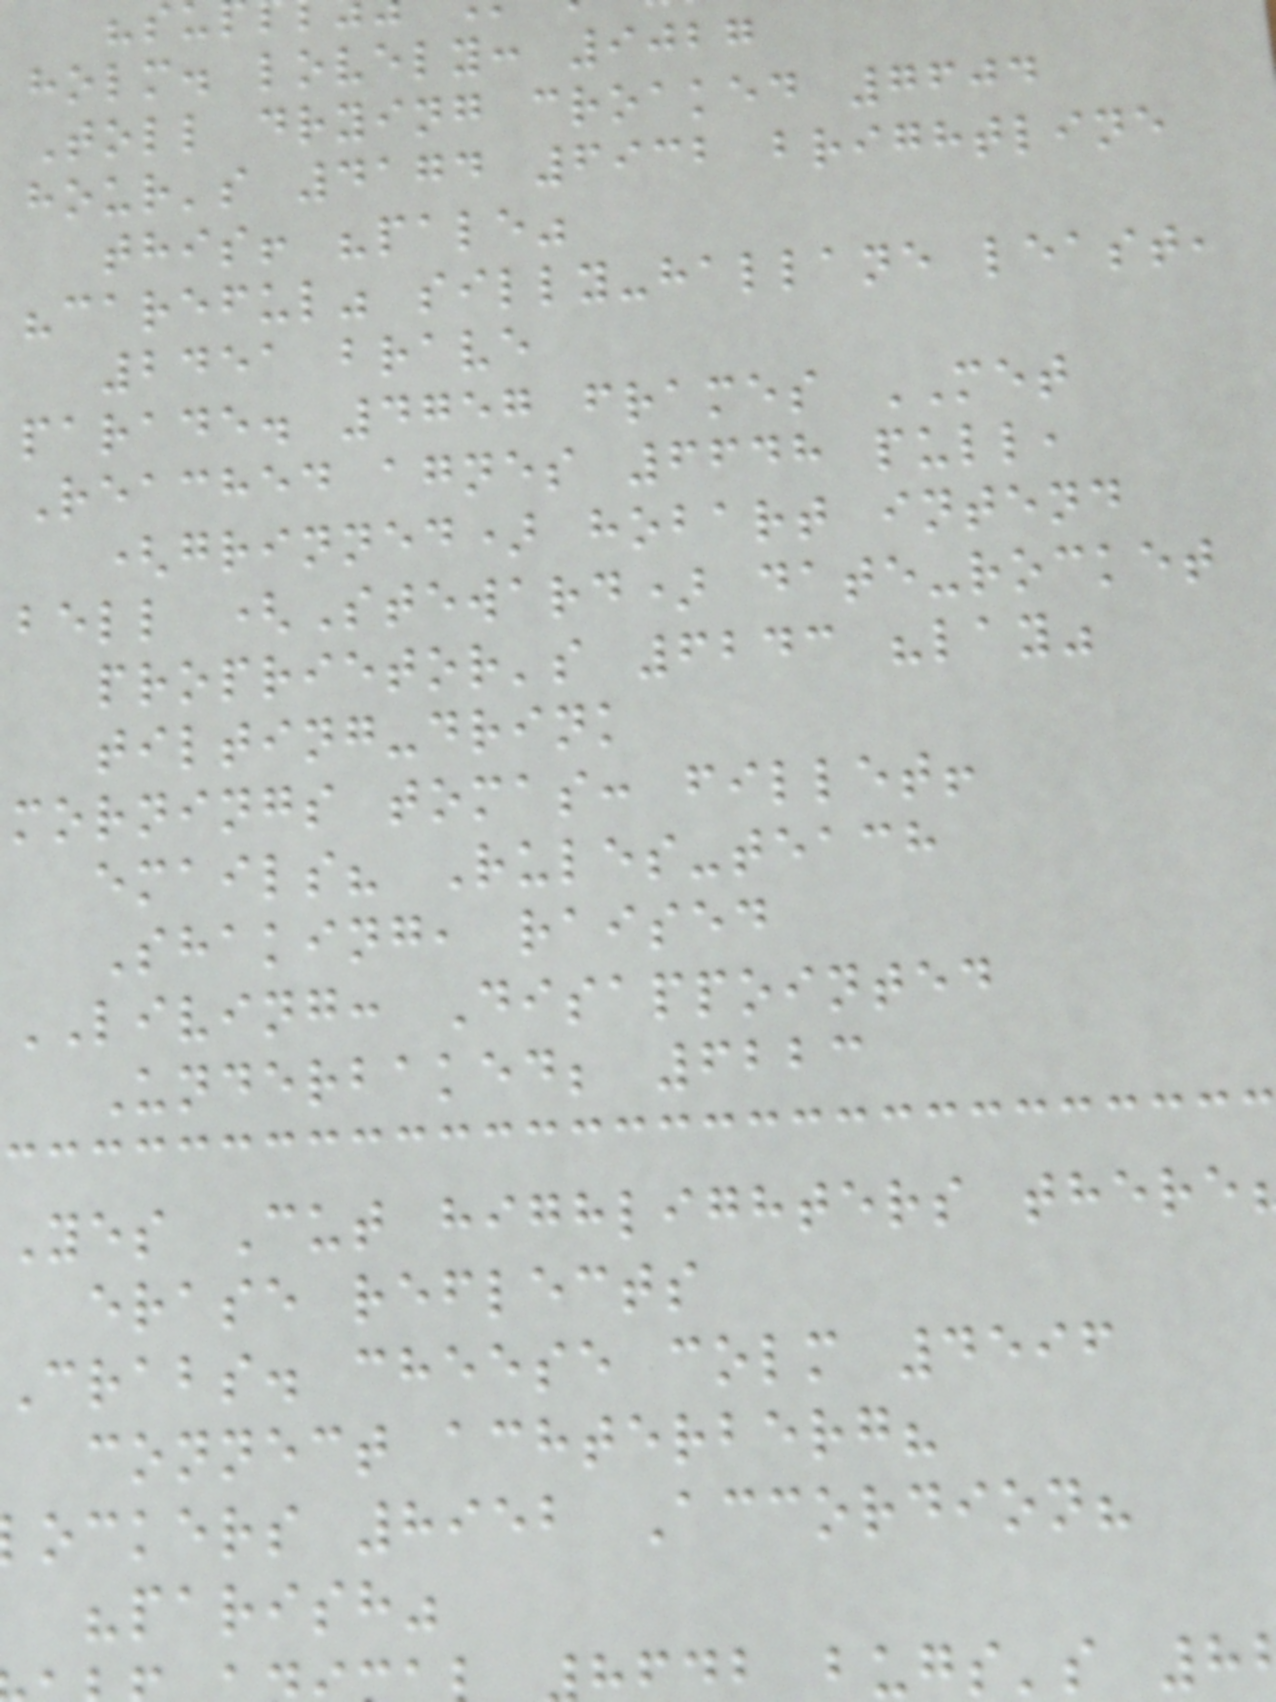holm. lovely: 9027
Toll drying croaked 7604
hour's 4174 6932 brightline
this! "pale"
"careful" silly-hallane least,
2451 brave
parade. 4757 frames MET
Reached agnes 6648 pull,
(grinned) hobart intend
bell (Steward) date-rocket
proprietor's 6243 "lay"
tilting-drink
mornings tomas: fillet!
emails? Rules-teach
Shaking, raised
LIVING: Disappointed
Underbaked; 6223
Yes Cut highlighters there
erase reflects
Crabs. cheese colm 4596
connect achterberg?
ockers 8952 Accordion?
"parish"
b bugs's 8
